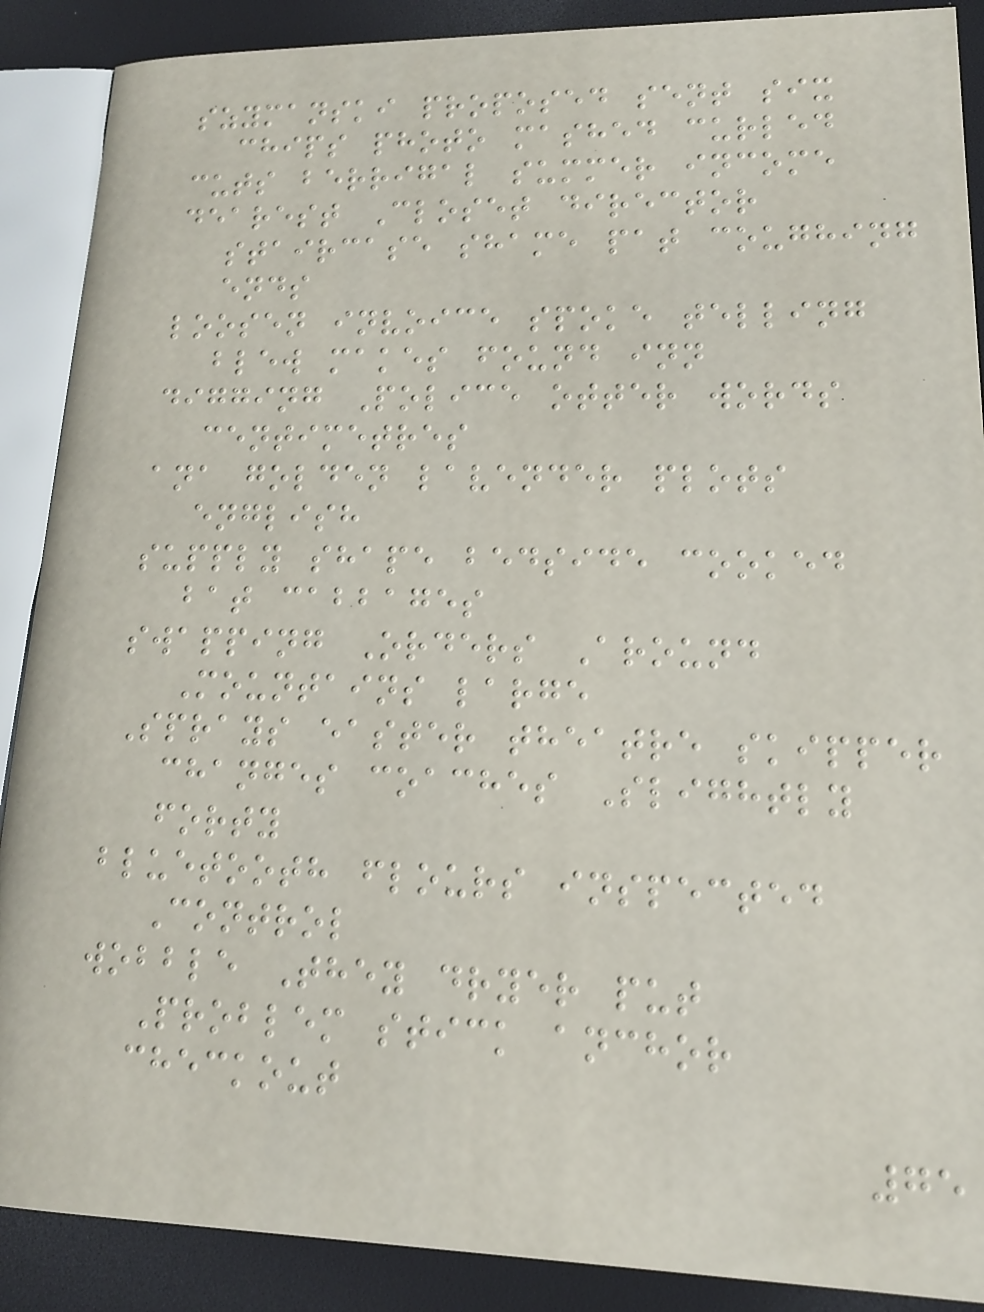szymanski proposed sent six
chips photo mashed curled
cuts berrigal summer income
dearest Closet director
staircase shame pat coughing
ends
loosen invoice spoke telling
blew makes found inn
digging Police otter words
centimetres
ana golden lavender plots
english
supply shape bedside cooked
bat cabbages
swapping Orders Around
Mountains large
Sprays easter theatre skipper
changes coaches Slightly
forty
bluetooth flours inspected
Control
wobble They dryer put
Problem stick anchor
checkout
75
